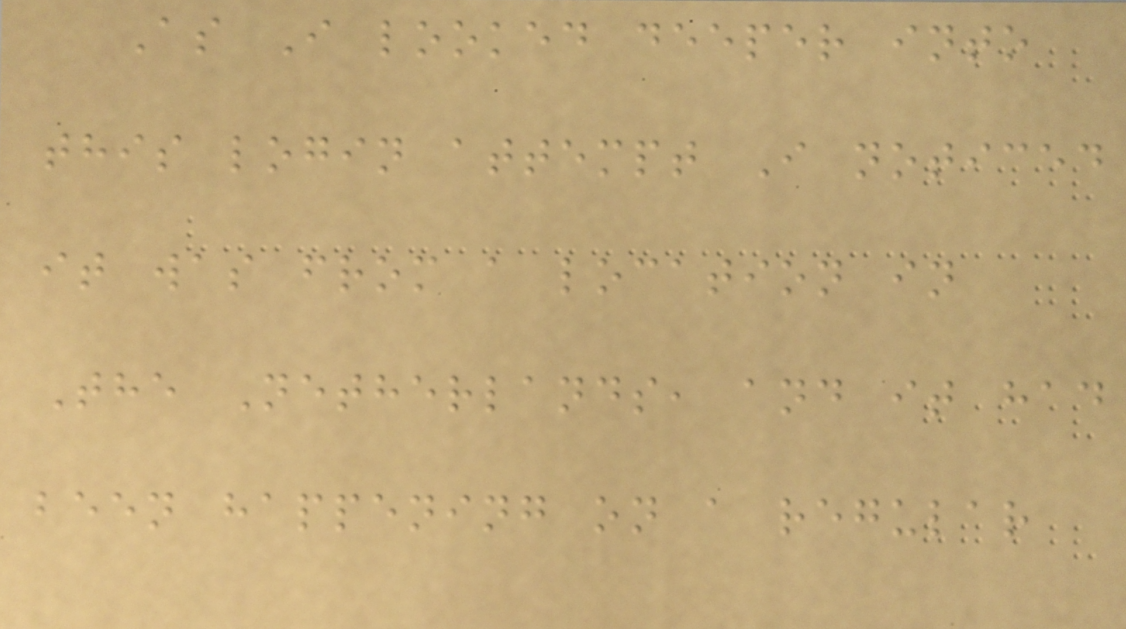As I looked deeper into
this login attempt I noticed
it was from a location in
The Netherlands, and it had
been happening on a regular
